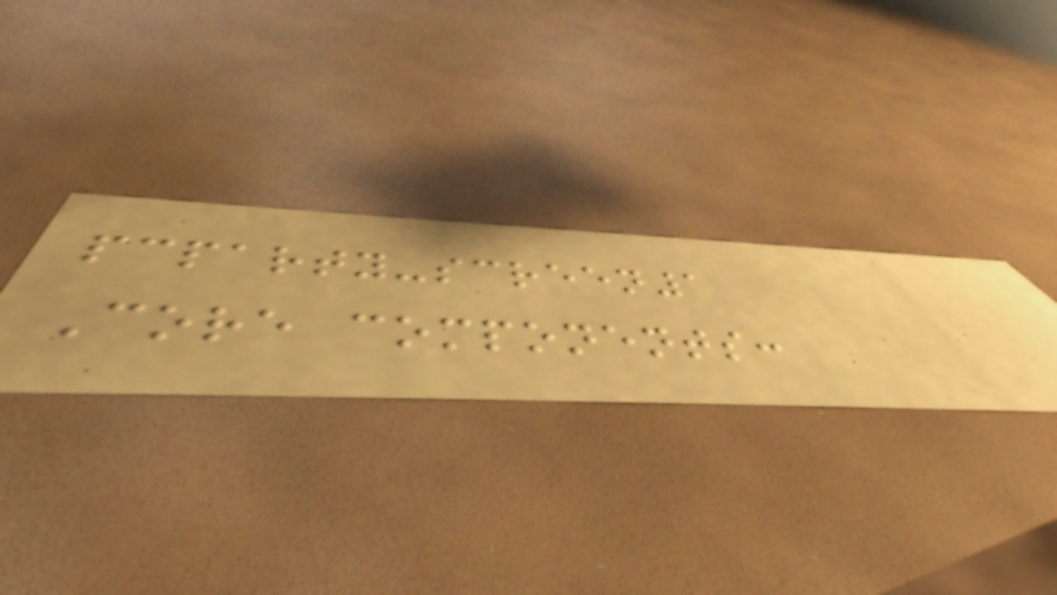pcparty-screen1
Core components:
